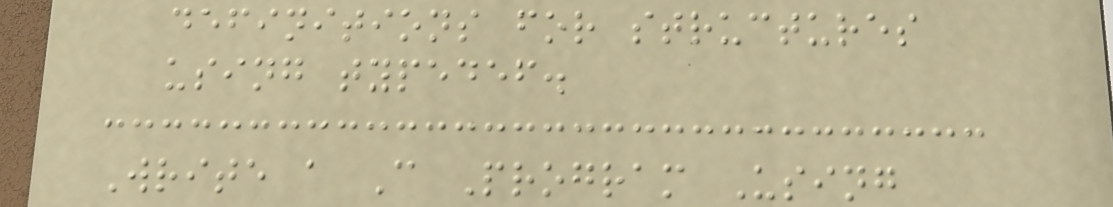definitions for structures
using typedef.
Write a C Program Using
